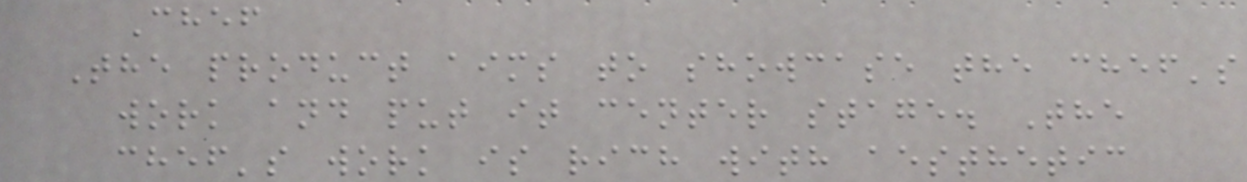Chef
The product aims to showcase the chef's
work and put it center stage. The
chef's work is rich with aesthetic
